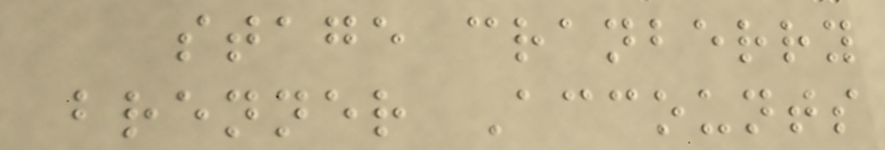stage cranberry
brenner Accounts
